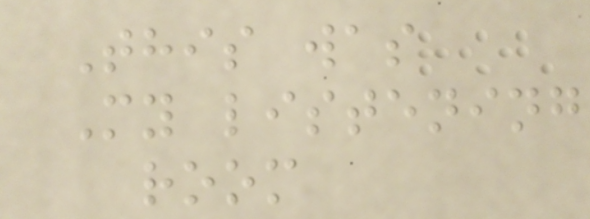This was
My listening
room
